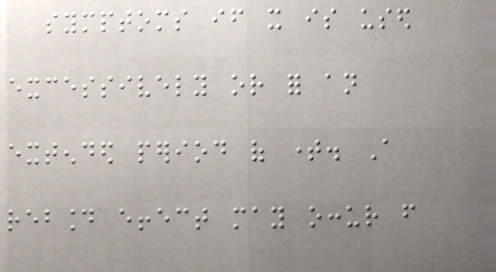symptoms if it is used
excessively or for an
extended period of time. A
rebound effect may occur from
